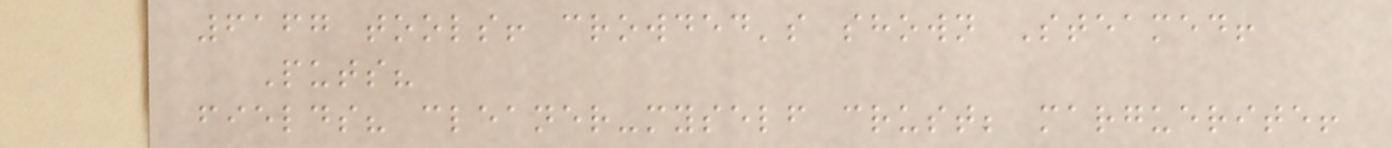6167 tools! crowded's shown Steamed!
Puts?
fields? cleaner-myself crust; marguerite!
